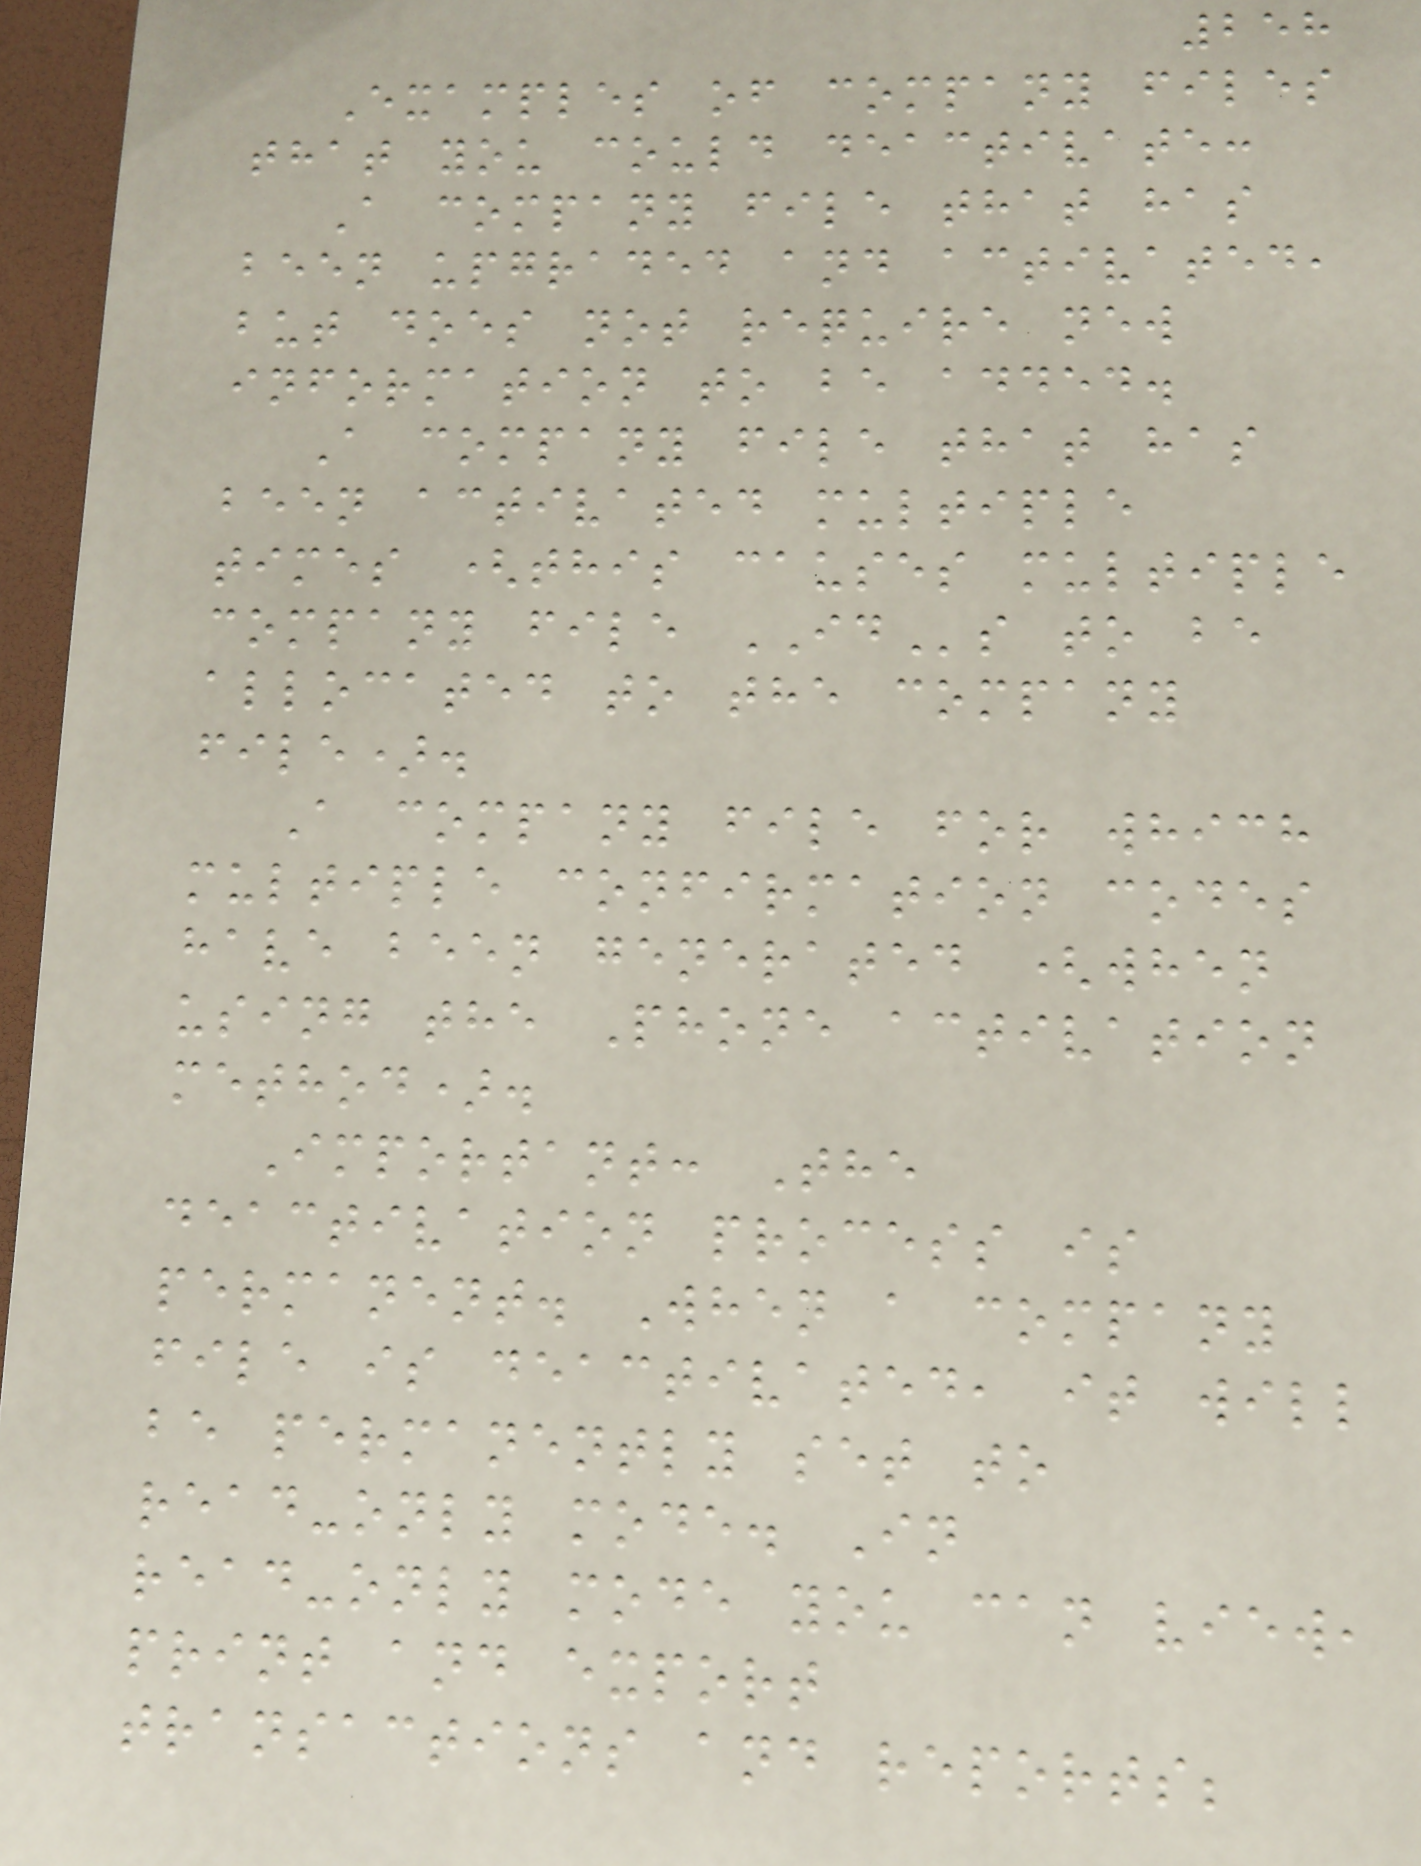258
Examples of company files
that you could deactivate:
A company file that has
been upgraded and activated,
but does not require new
information to be added.
A company file that has
been activated multiple
times (this causes multiple
company file IDs to be
allocated to the company
file).
A company file for which
multiple confirmation codes
have been generated (when
using the Phone activation
method).
Important: The
deactivation process is
permanent. When a company
file is deactivated, it will
be permanently set to
read-only mode. In
read-only mode you can view,
print and export
transactions and reports;
